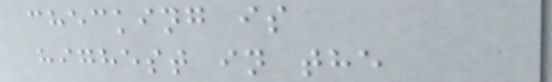checking is
highest in the
